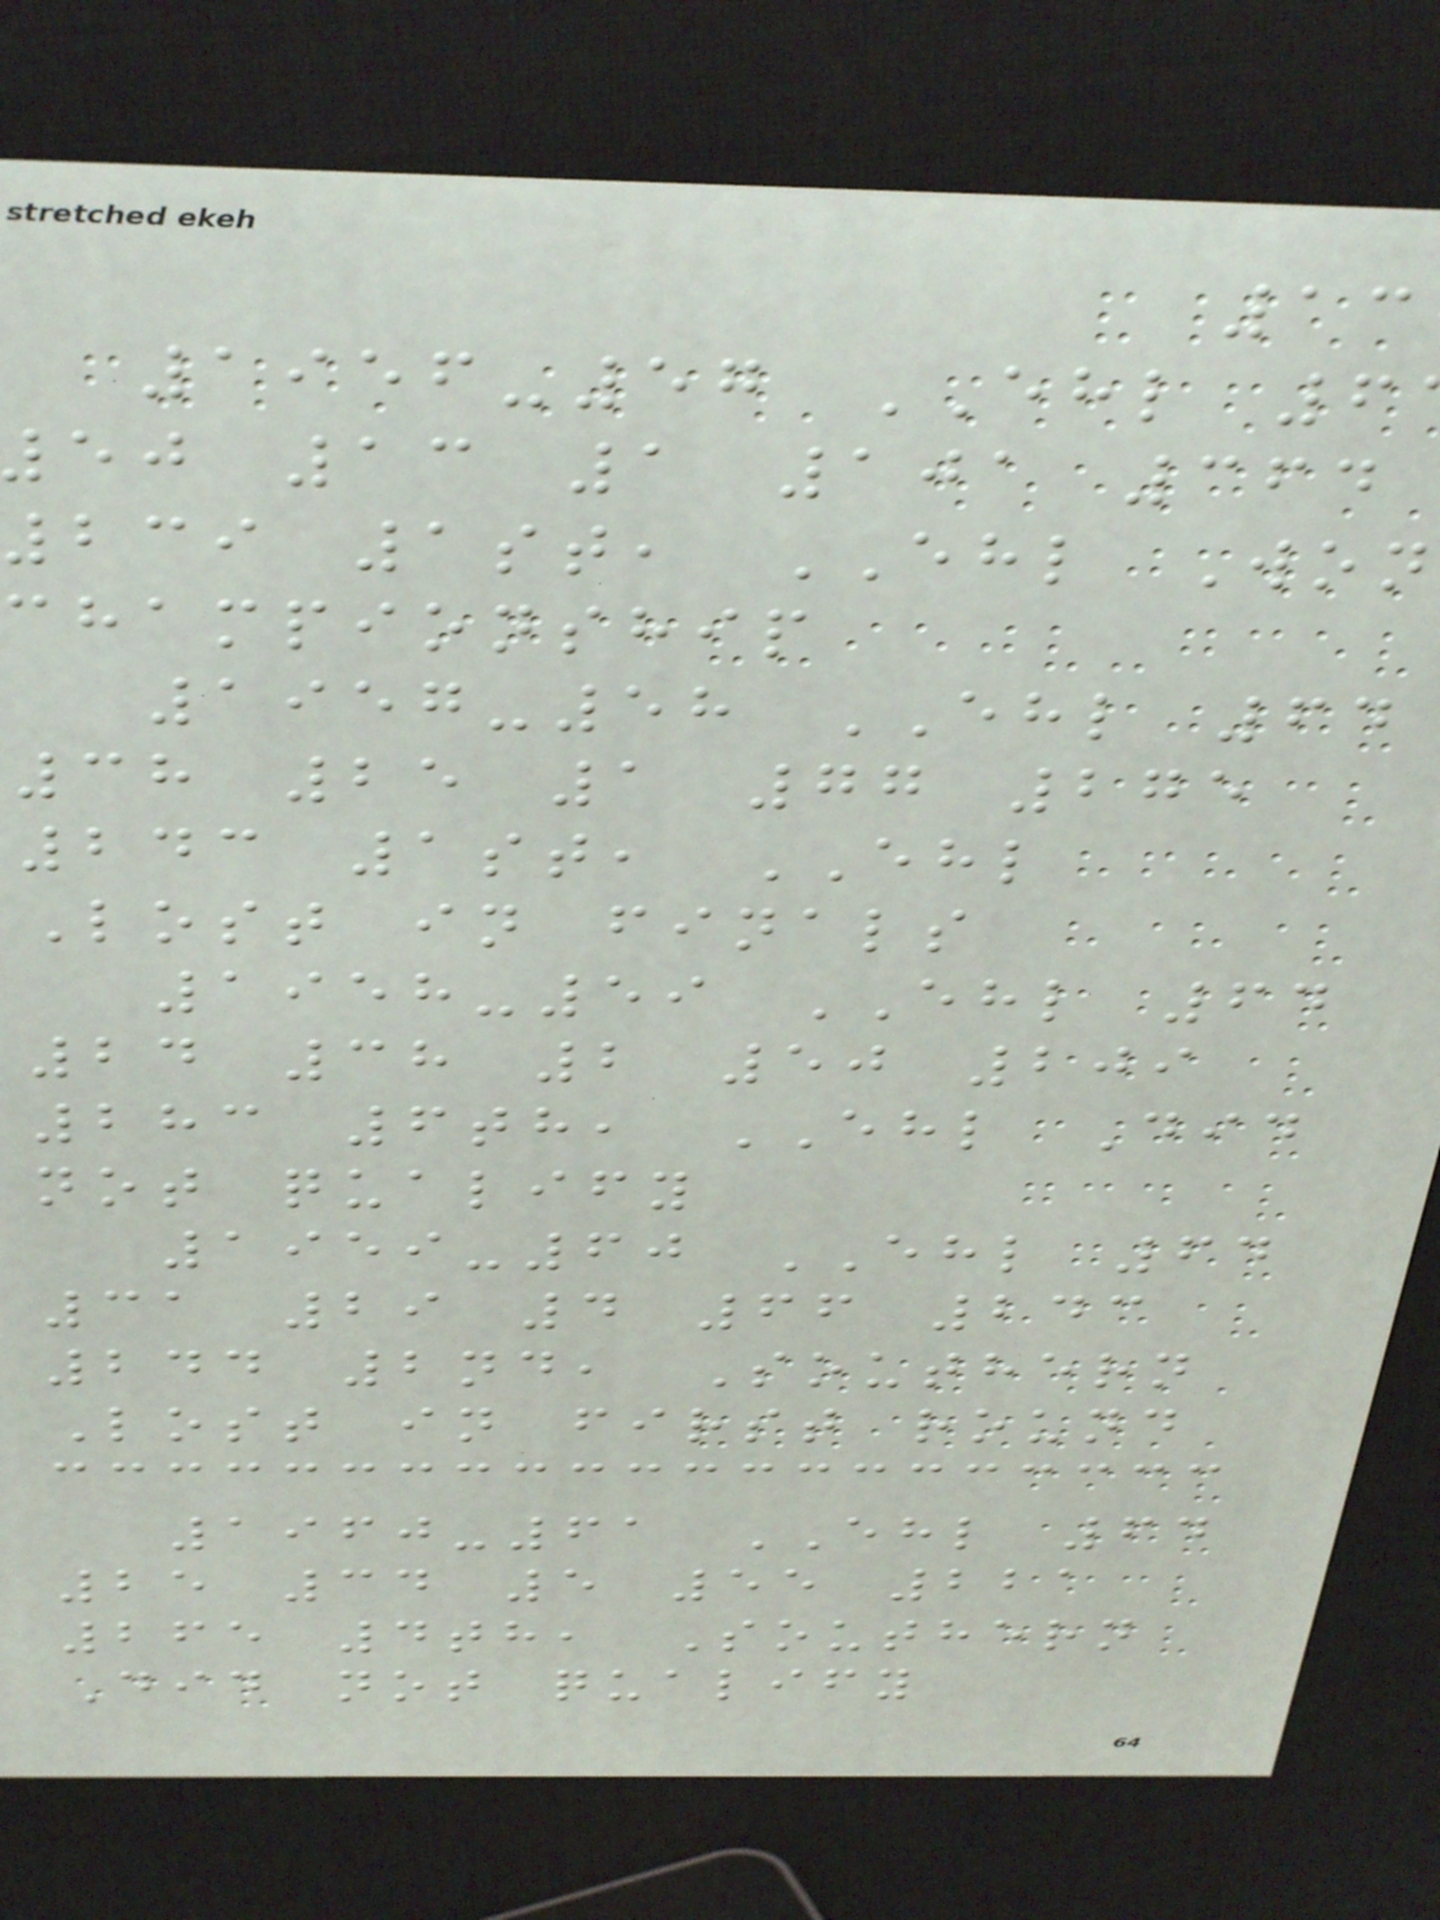1956-57 EHL 6
ej 13 1 101 364
239 1st, EHL Won
championship
1957-58 EHL 64
38 25 1 77 275
243 1st, EHL
Lost in finals
1958-59 EHL 64
24 38 2 50 209
283 6th, EHL Did
not qualify
1959-60 EHL 64
31 29 4 66 243
244 2nd, Southern
Lost in first round
1960-61 EHL 64
25 34 5 55 221
265 4th, Southern
Did not qualify
